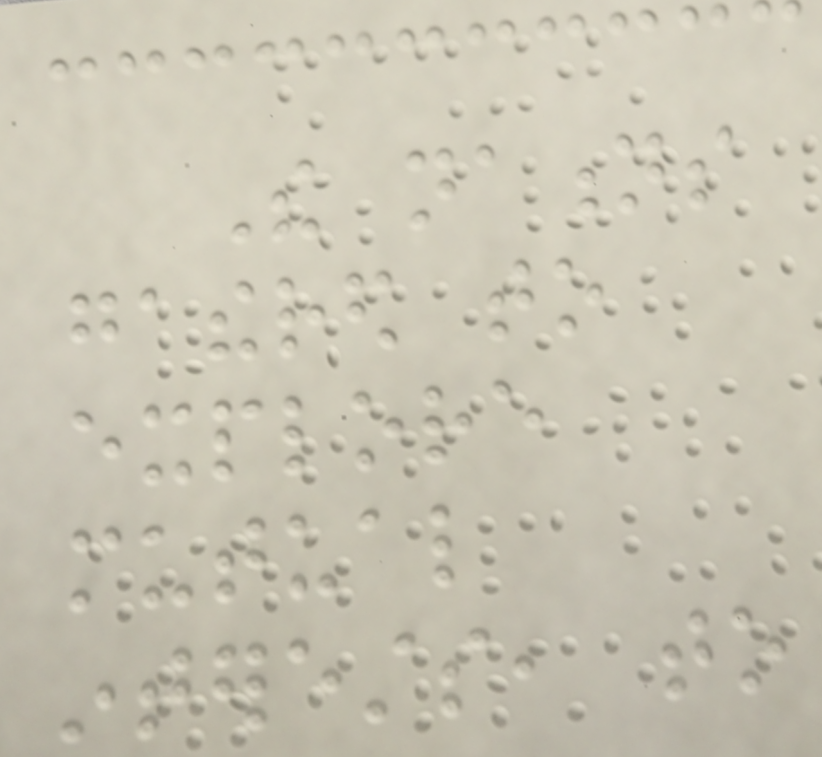The nations
gathered to
explore
mutual
interests, to
